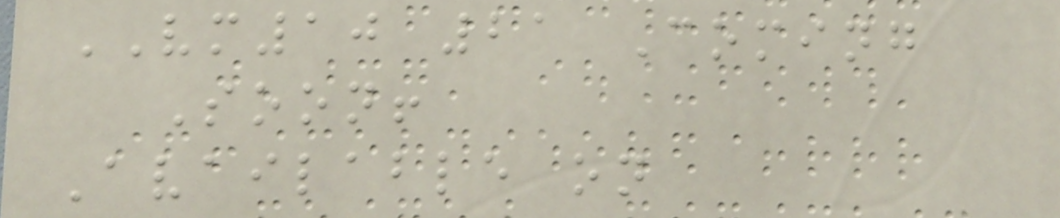VM10 21 Coming
Soon!
Available on
